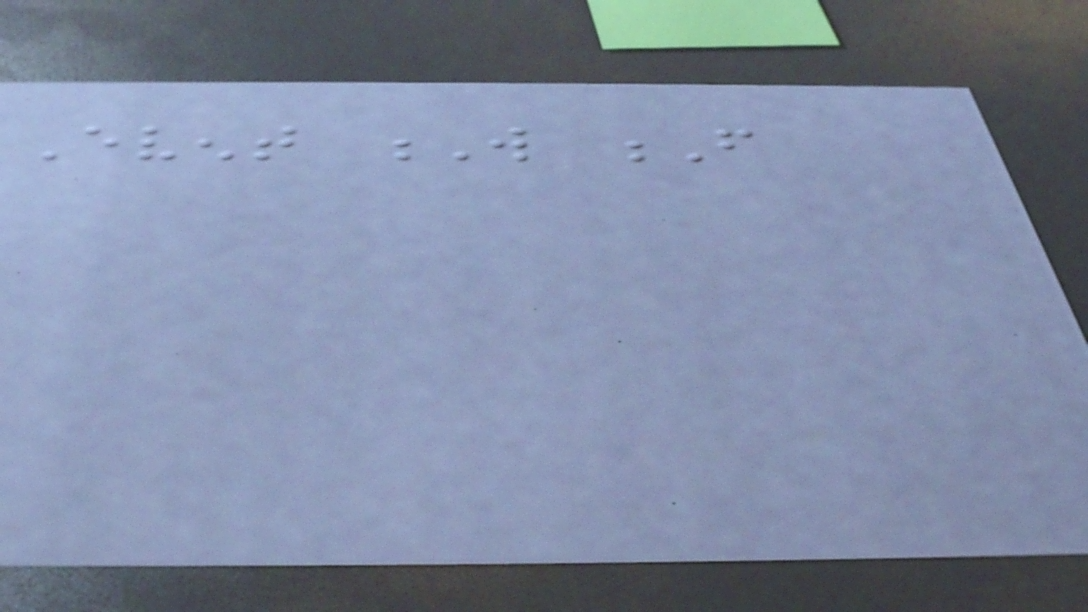Event W F
